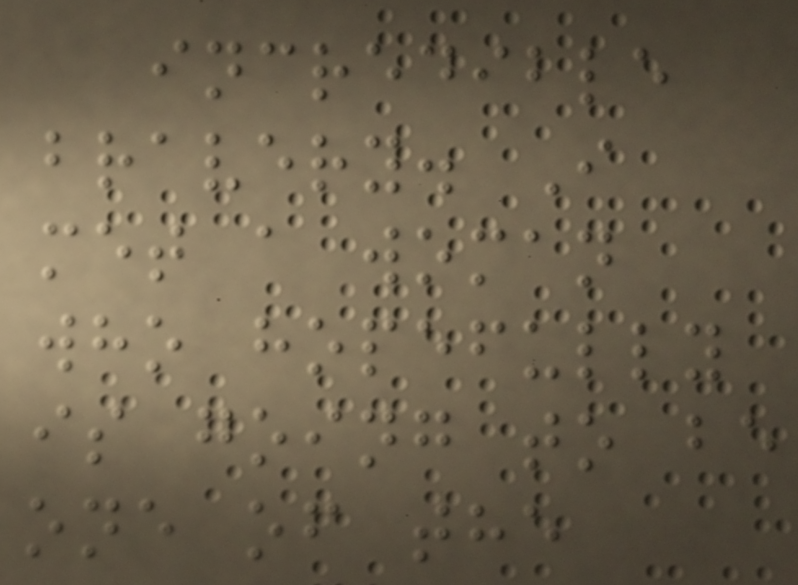incredible
bravery. I
met a woman
who hopefully
is going to be
one of the
